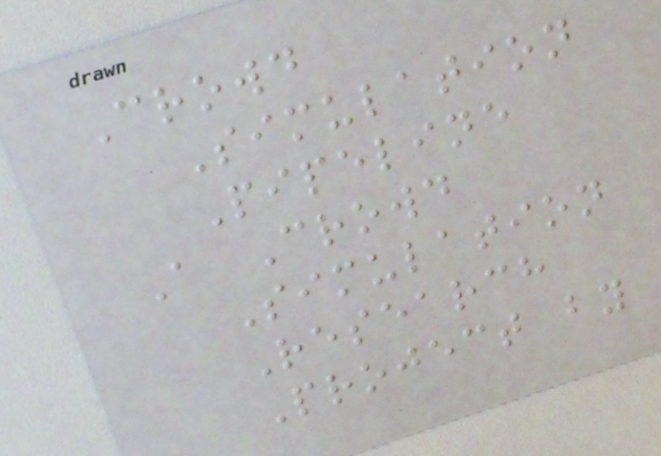Crowd
Simulation
Pipeline
A Crowd
Simulation
Research
Project by
